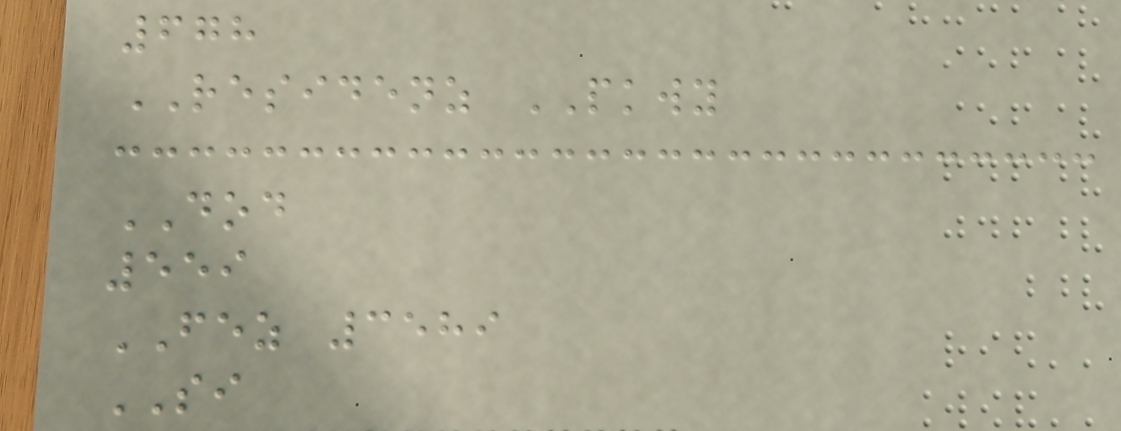678
RESIDENZ PKWY
DOD
559
FEZ 3589
SI
